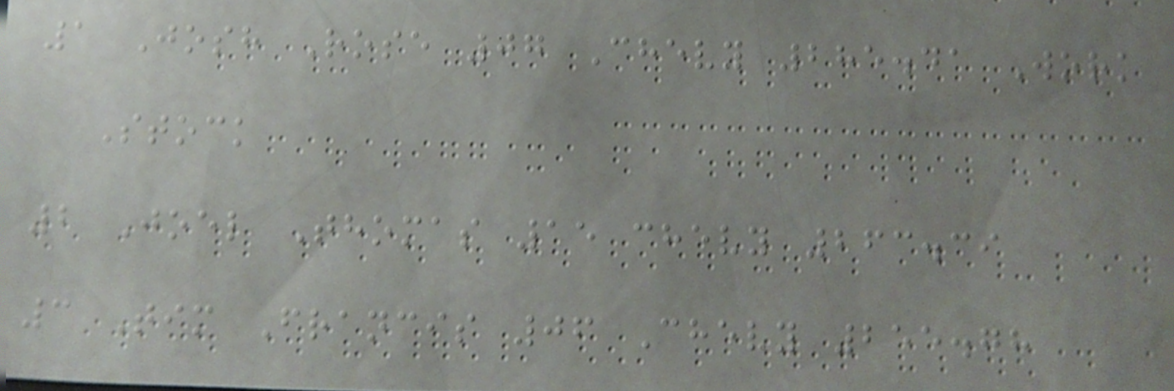1 Josh Rose 07 Chevy 285.41 Work
Stock
2 Joel Thomas 15 chevy 263.39
3 Tim Francis 06 Chevy 255.78
